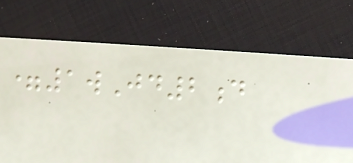=1wJd2d
